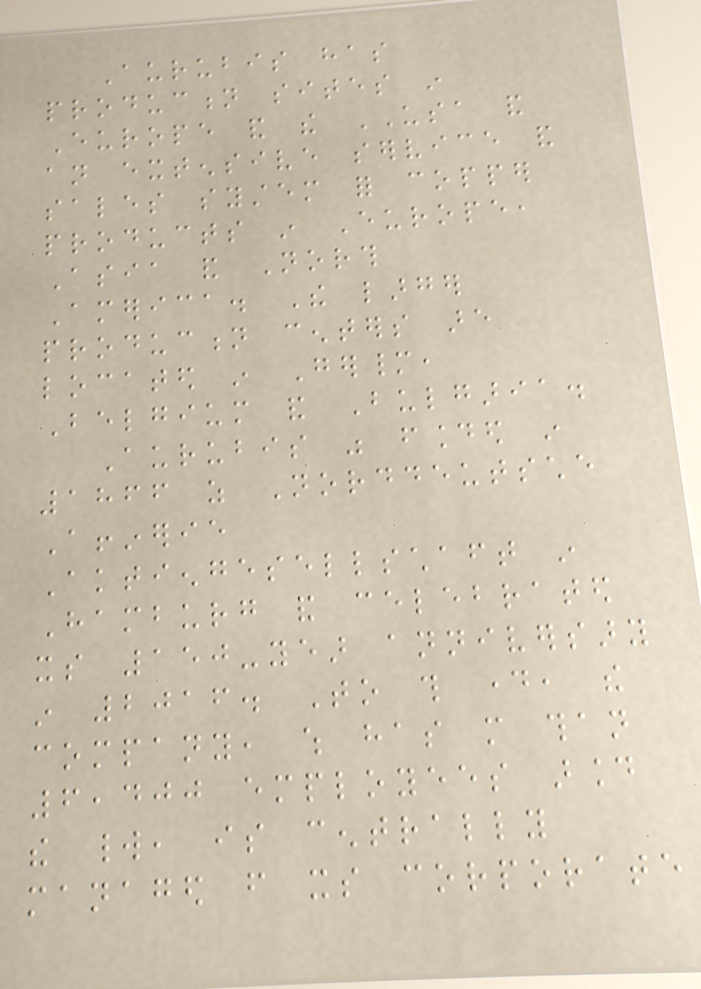Aurubis has
production sites in
Europe and the USA and
an extensive service and
sales system for copper
products in Europe,
Asia and North
America. The larger
production centers are
located in Germany,
Belgium and Bulgaria.
Aurubis was founded in
1866 as Norddeutsche
Affinerie
Aktiengesellschaft in
Hamburg and celebrated
its 150-year anniversary
in 2016. To this day, the
company, which has more than
6,400 employees around
the world, is centrally
managed from its corporate
